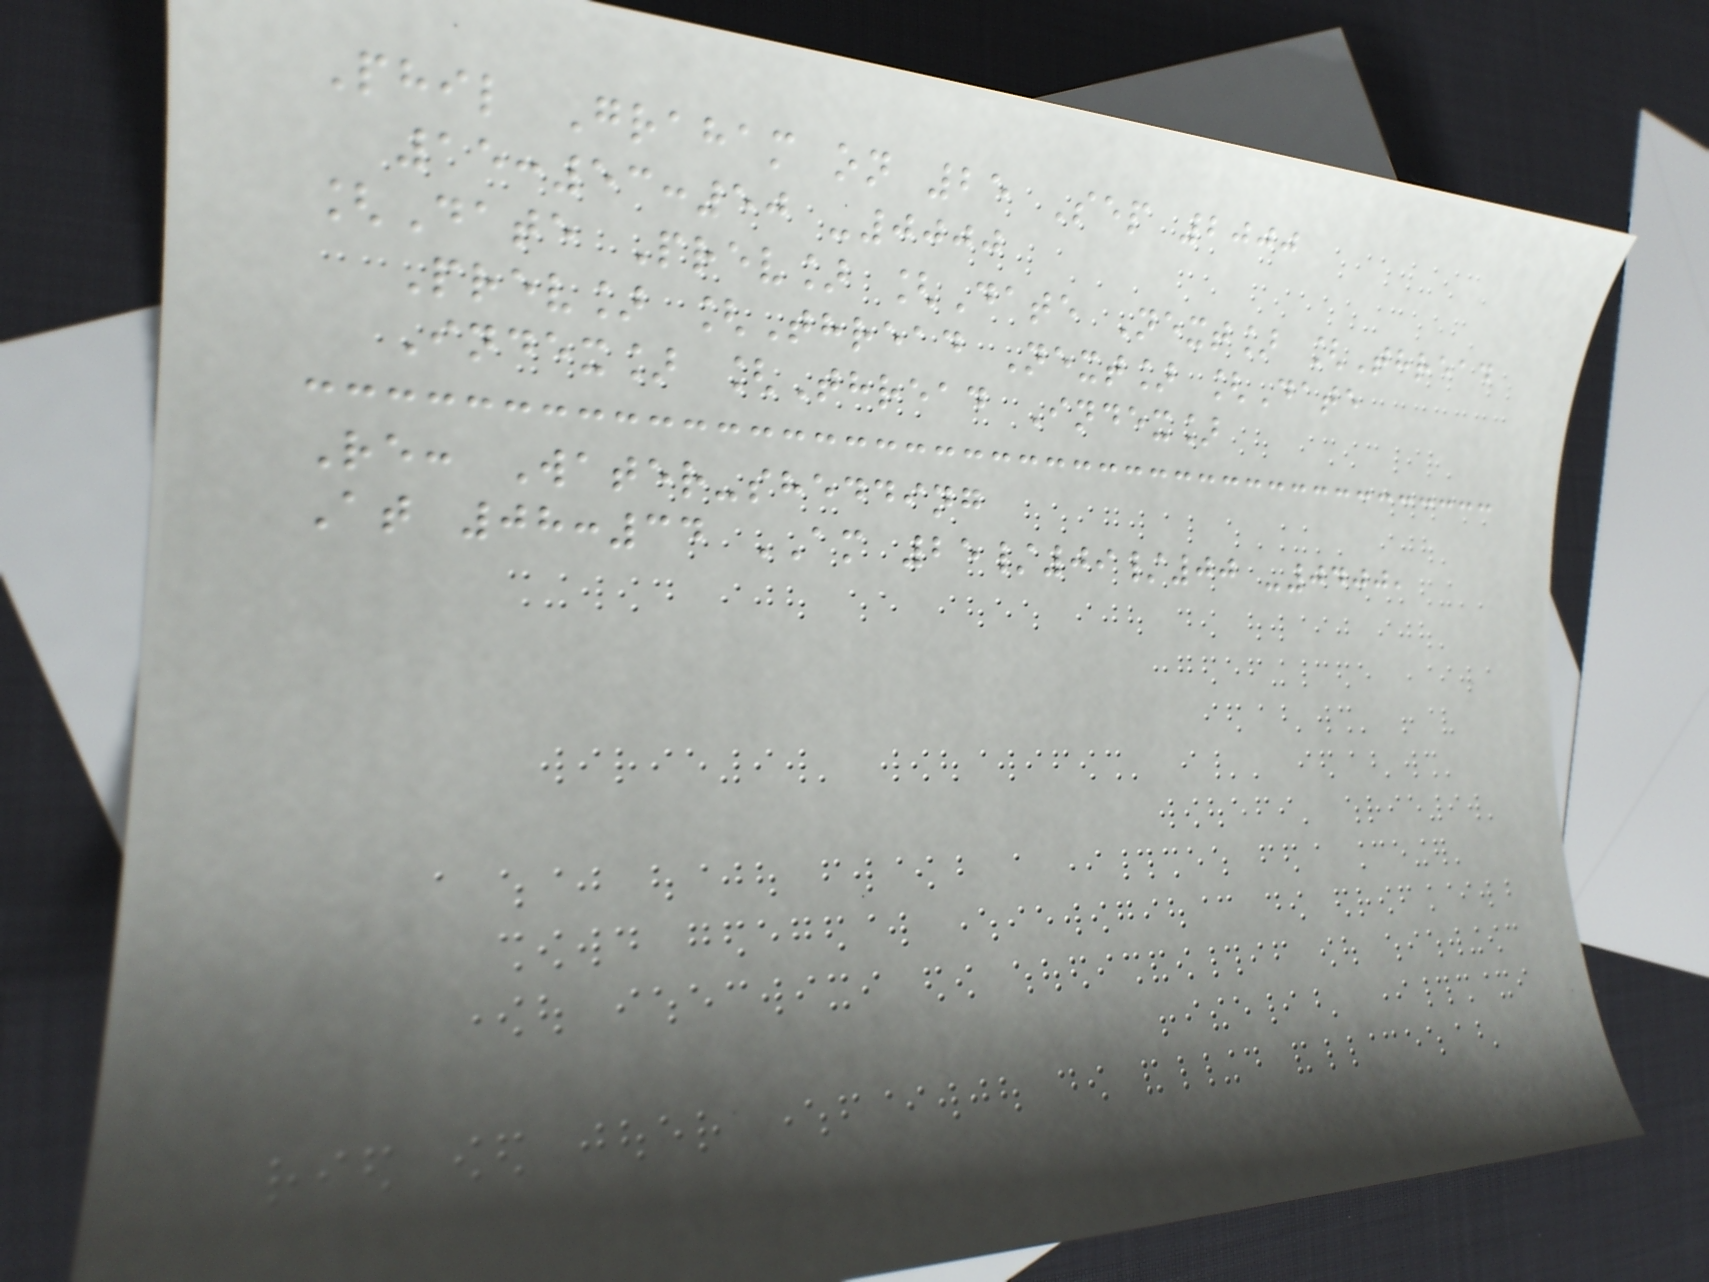Phil Graham on 25 Sep 2000
15:53:50 -0000
[Date Prev] [Date Next] [Thread
Prev] [Thread Next] [Date
Index] [Thread Index]
Re: Water-shedding
At 08:34 AM 25/09/00 -0400,
